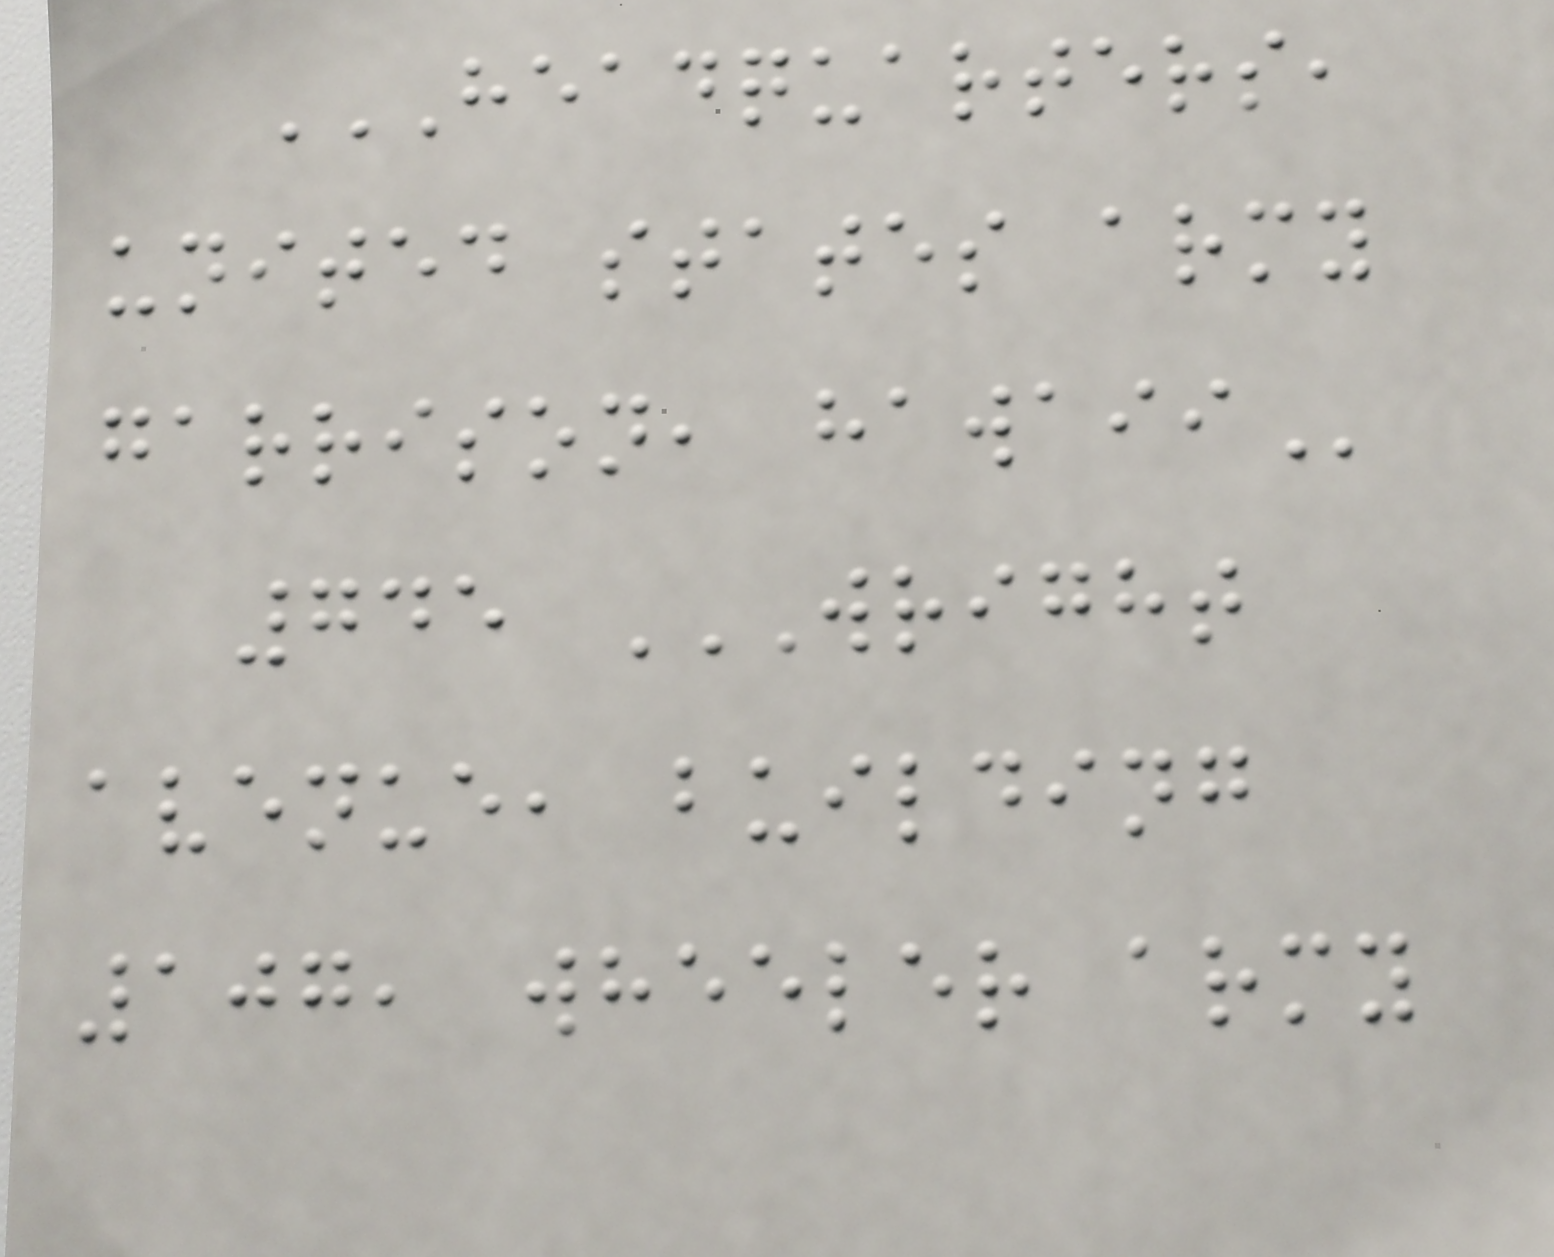HEADQUARTERS,
UNITED STATES ARMY
GARRISON, HAWAII
745 WRIGHT
AVENUE, BUILDING
107, WHEELER ARMY
